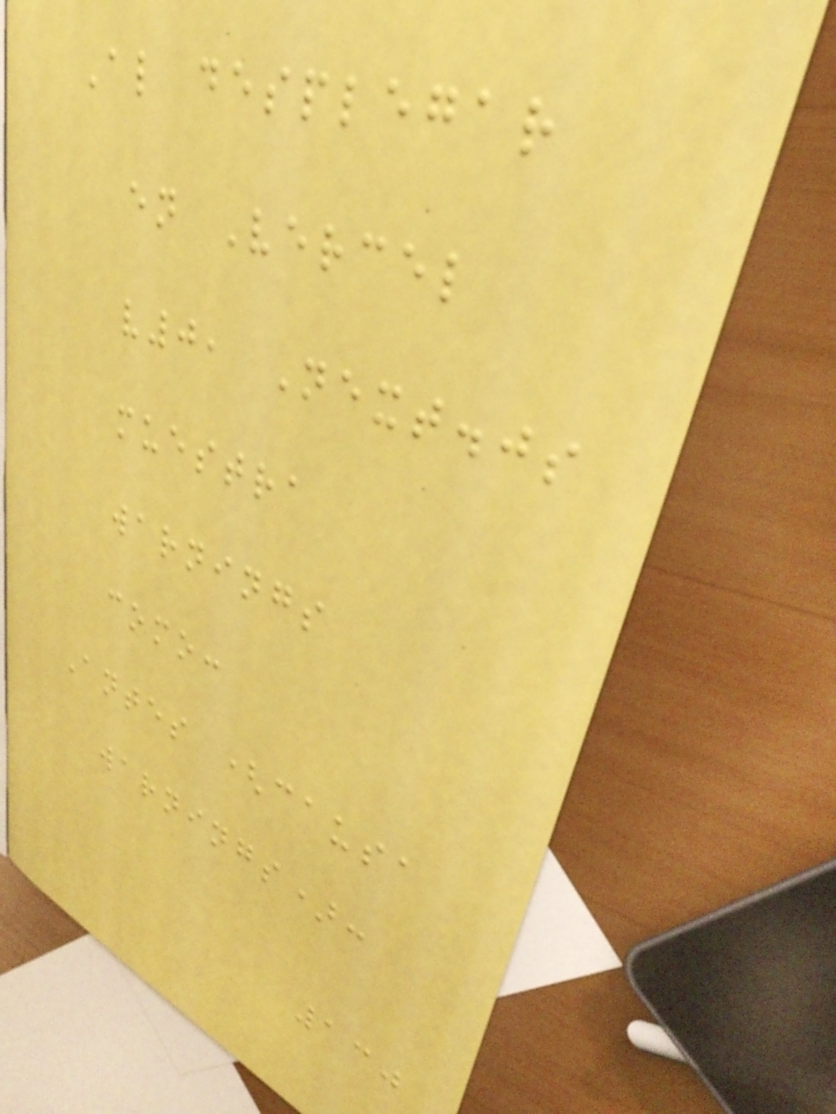Al desplegar
en Vercel
v0, Next.js
muestra
warnings
como:
Antes (causa
warnings):
130
